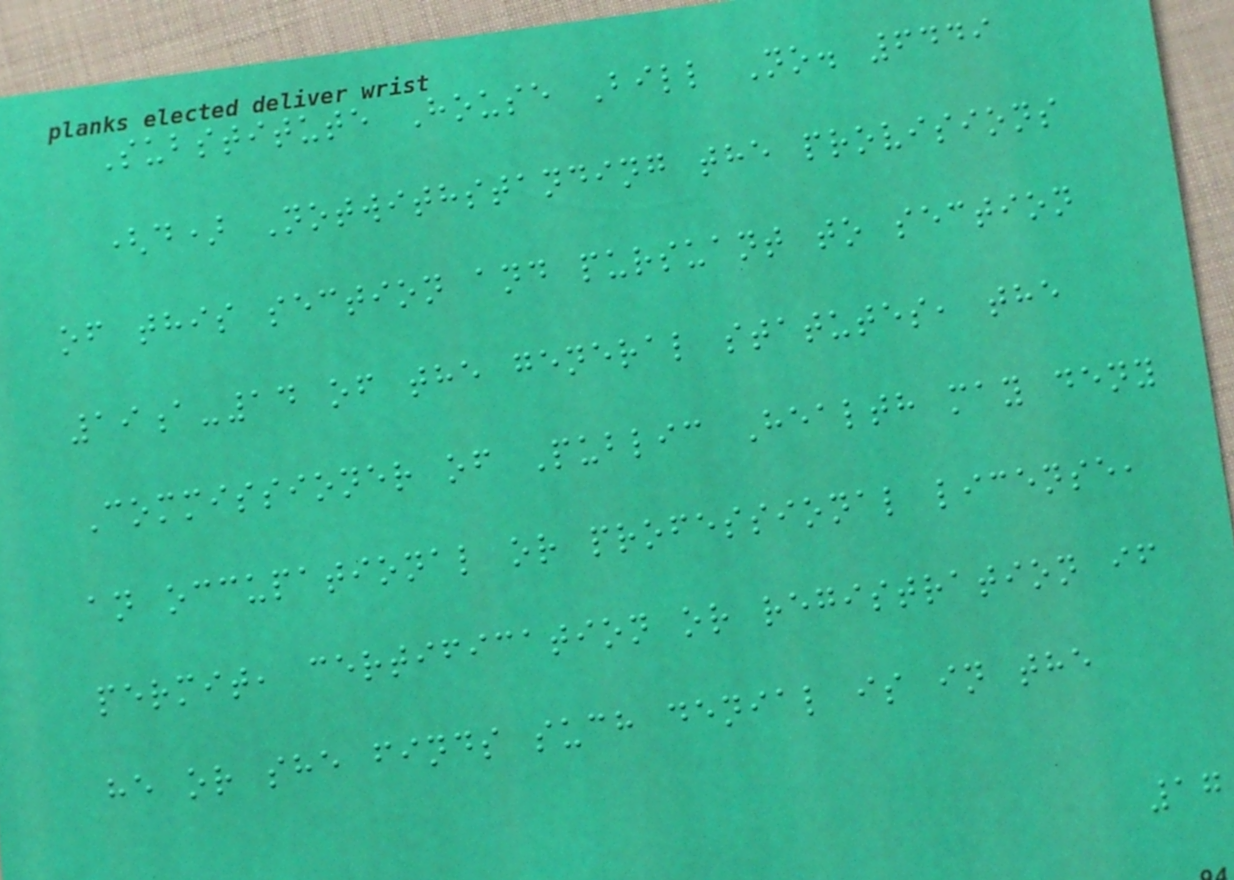Substitute House Bill No. 6449
(d) Notwithstanding the provisions
of this section and pursuant to section
19a-14 of the general statutes, the
Commissioner of Public Health may deny
an occupational or professional license,
permit, certification or registration if
he or she finds such denial is in the
17
